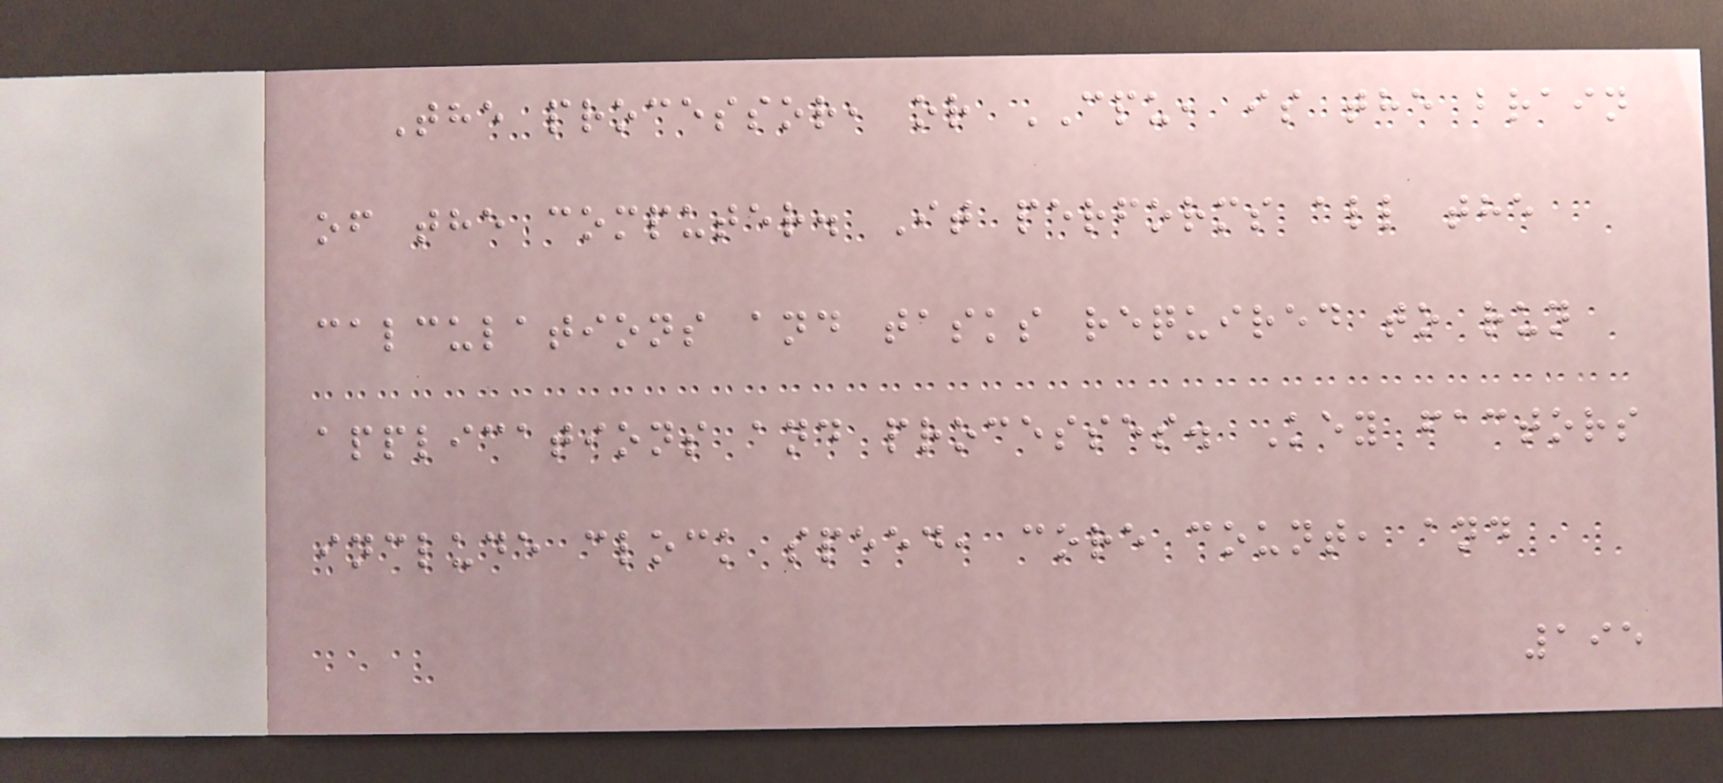The processor, or CPU, is the brain
of the computer. It performs all the
calculations and tasks required to run
applications and processes. Key factors
include clock speed, core count, and
195
